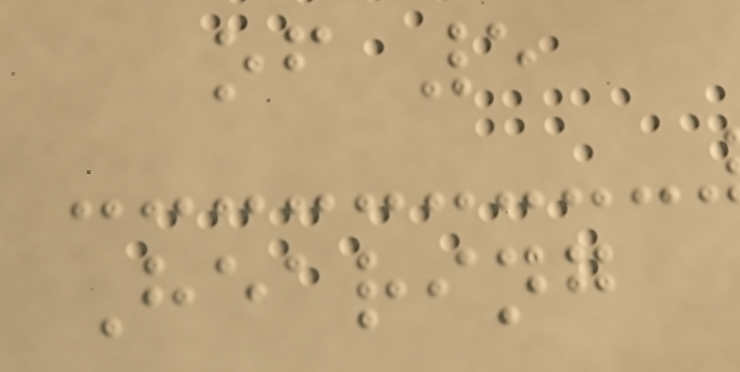of 5
Hearing
